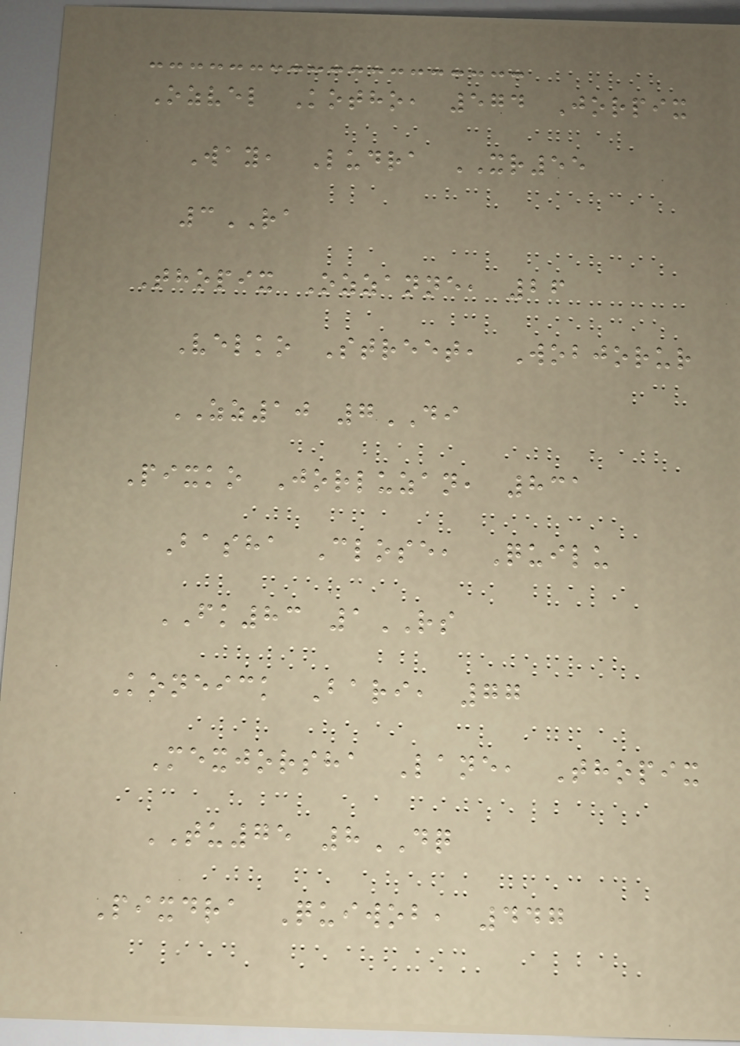Ozvel Kotho, 574 Jorpix
Way, Ludra XR55
3RA
Thopix Ozzanne, 26
Velko Street, Wobjorur
ZZ10 7DI
Pixko Jorluzan, 831
Basha Close, Quilu
FK83 1RS
Koneick Bari, 77
Mexjorsha Lane, Thopix
TU75 8DQ
Pixdra Quiwob, 447
